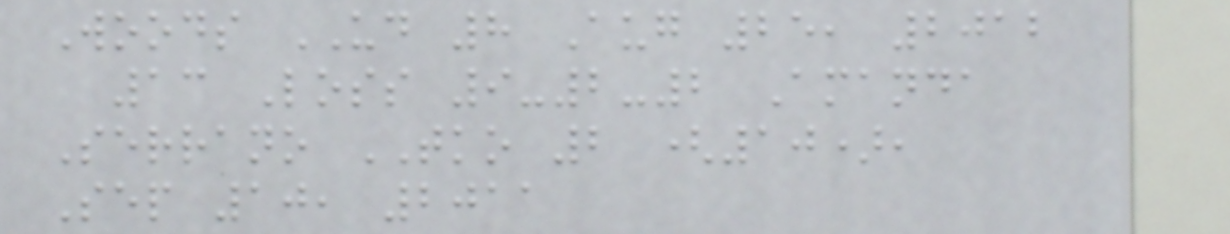Woods UD 8 Aug 25, 2012
13 Loss 9-2-2 Amanda
Serrano TKO 2 (10),
Sep 10, 2011
